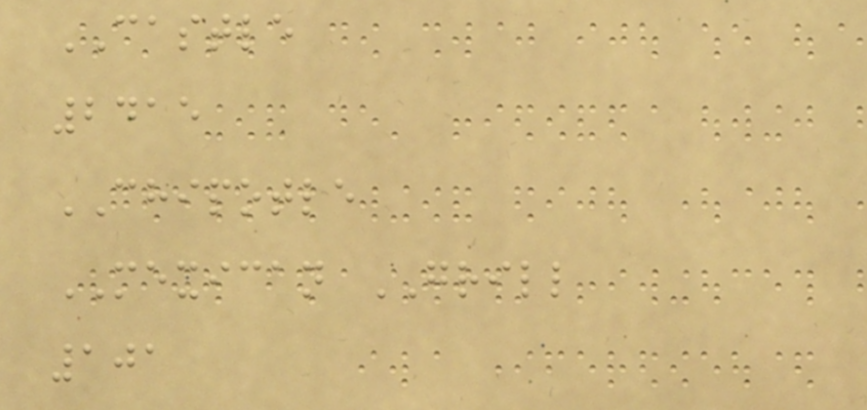CASTLE
2415
CHIPOTLE
MEXICAN GRILL
101
